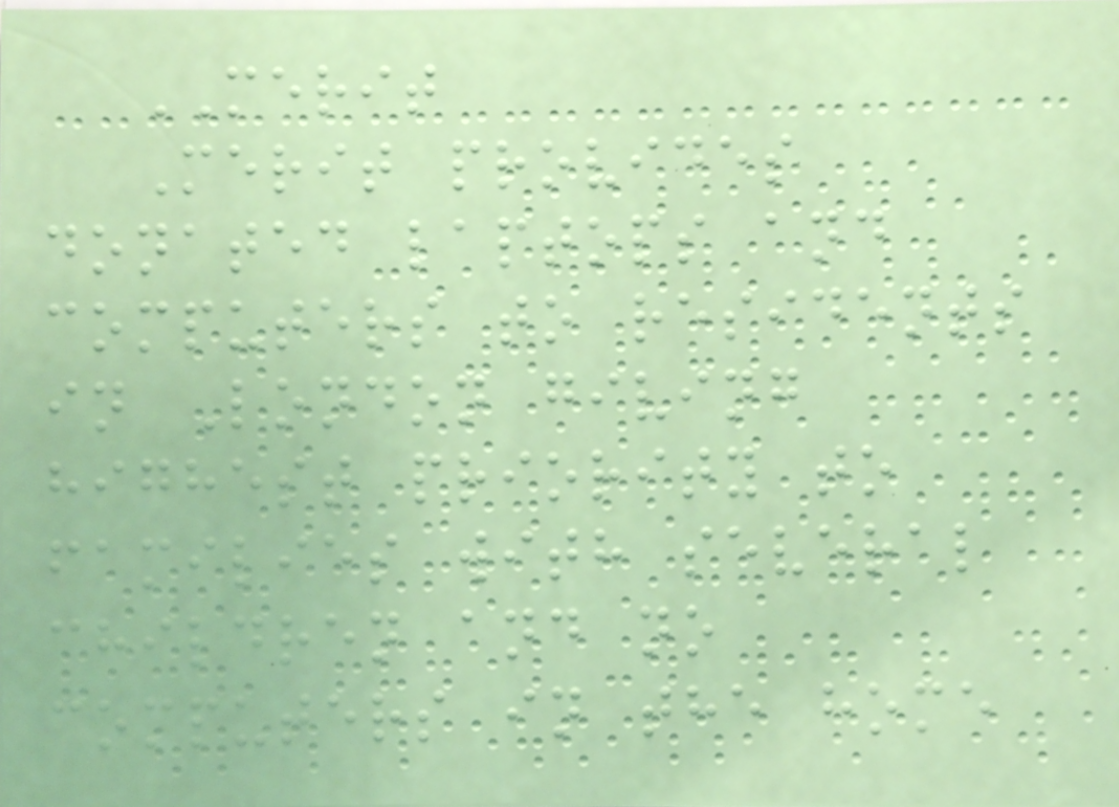MERIT
Merit provides
donated laptops and
computers to residents
in London giving
highest priority to
families with several
children and no
computers in the home
